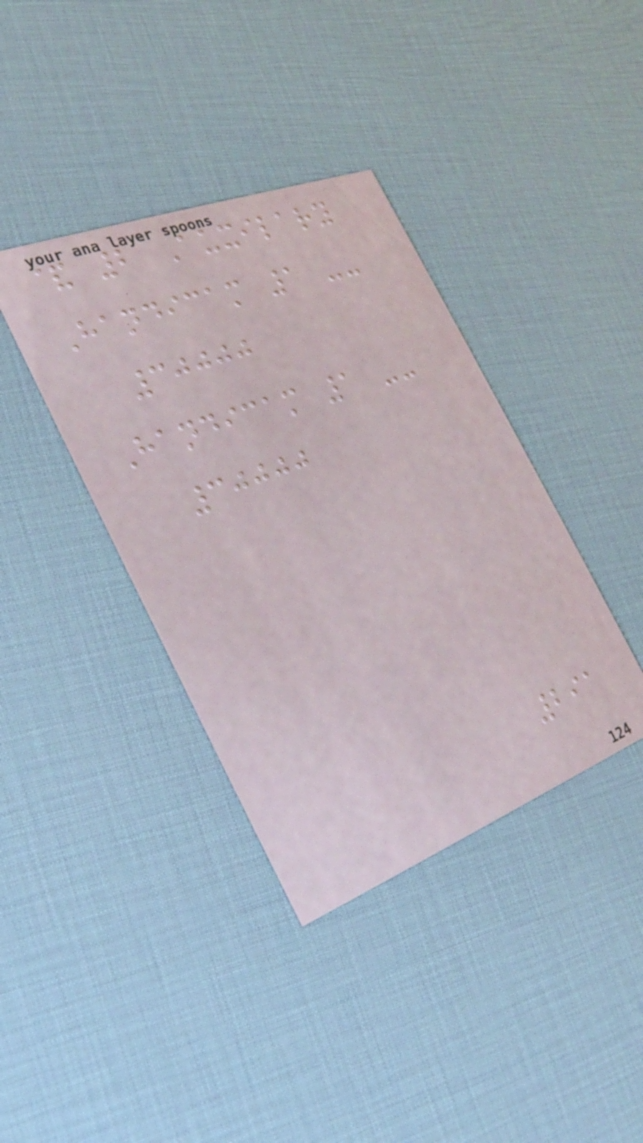& 2 Auxilary
Handicam 1 --
30000
Handicam 1 --
30000
291
